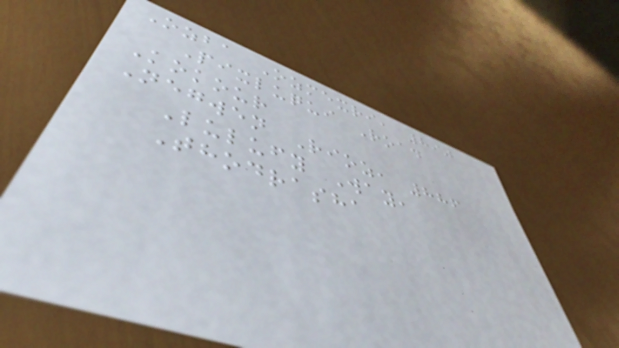Ozba Ozmexri, 890
Pixluqui Road
Kokour
Negwen Rioz, 886
Lulufy Way,
Thodrasha
